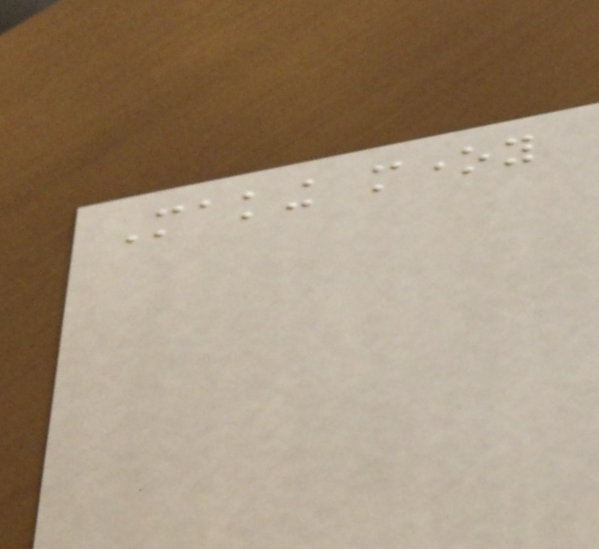Making money
